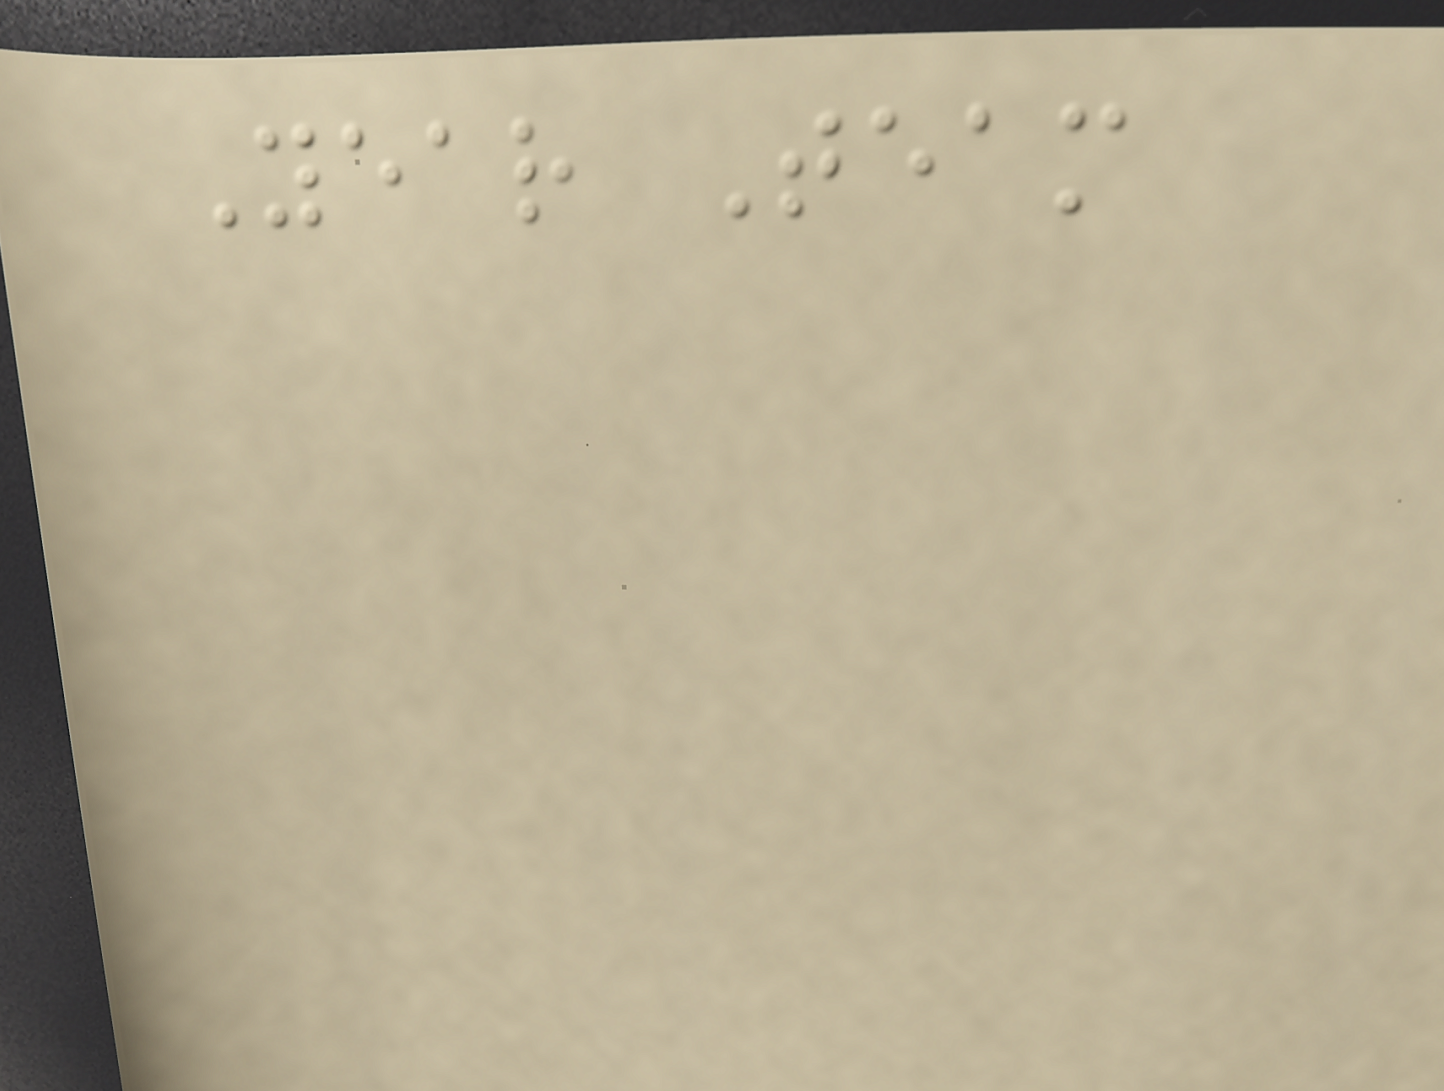Year Team
